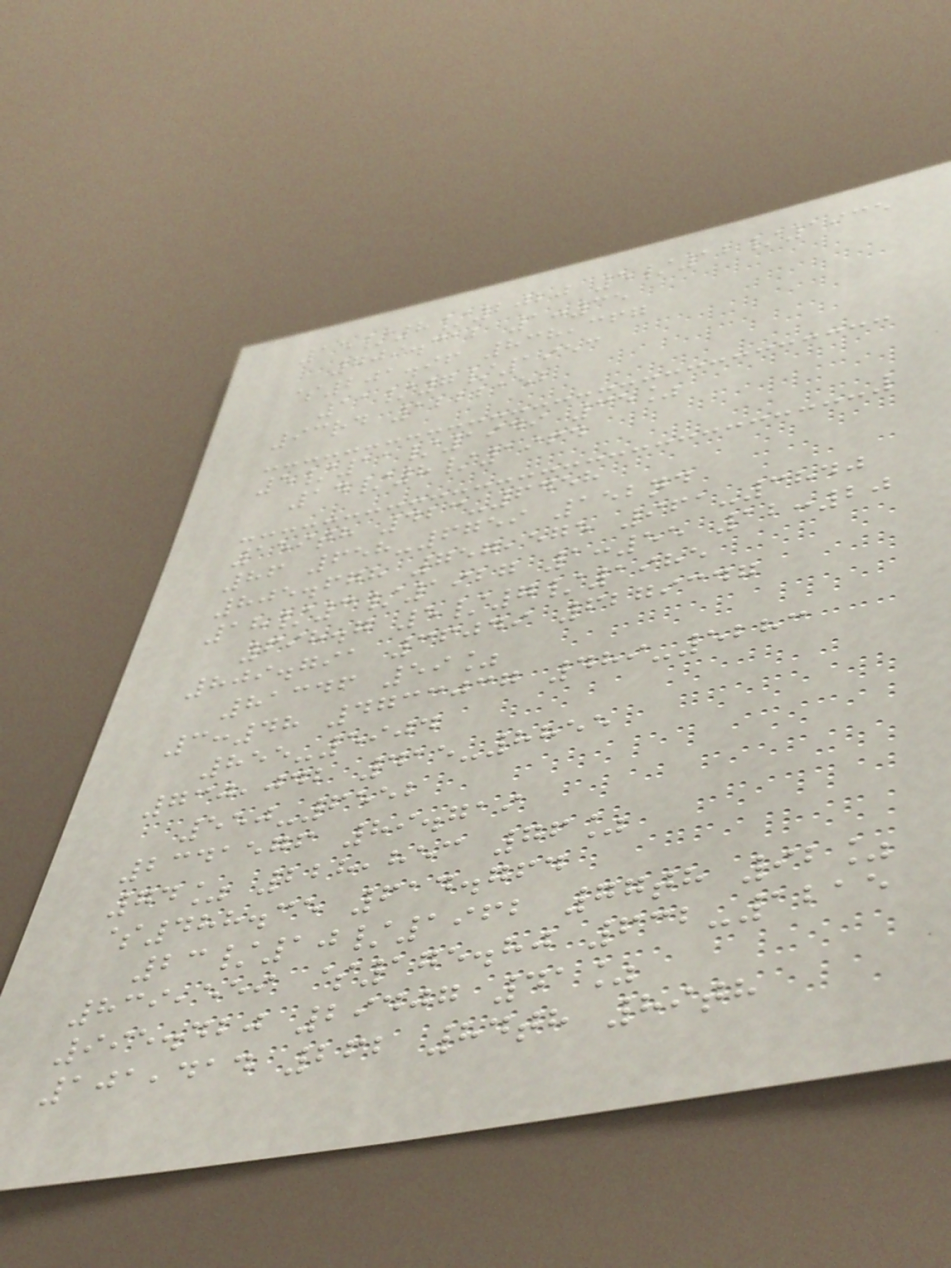15/8/2020 5/12/1935
709.312 1:35
$201.96 838,367
11/7/1953
93rd 1222152
5/11/1949 35%
14/8/1964
159th 423-6458
86 658-6759 152nd
805.678 757,575 961-3840
18/3/1927 1:55 12:20
698.7 5/7/1985
809.791 36049 6279347
81346 59%
3:48 4733037 489-5283
855-5904
730,042 415-8855
550-6552
2341576 89.719
74% 228,853 76%
$488.35 614.764
23/10/1962 77th 92%
839,559 $175.80 632-1215
995.420 29407 41%
101,414 262 84th 89th
